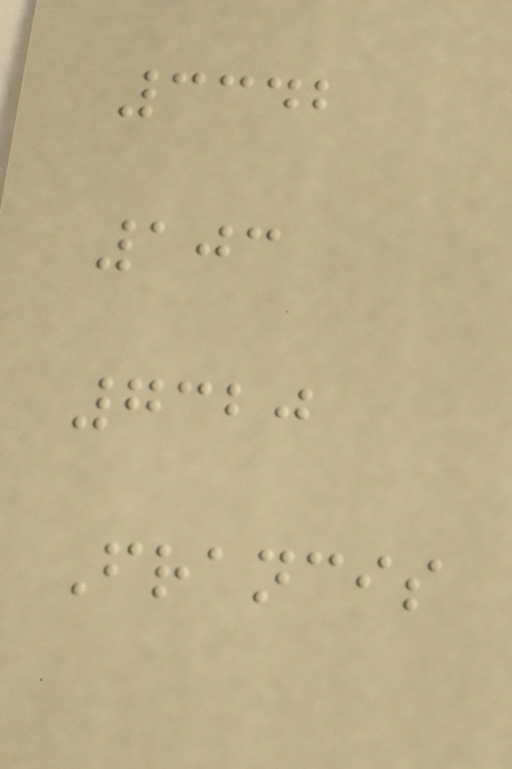3342
103
7320
Francis
